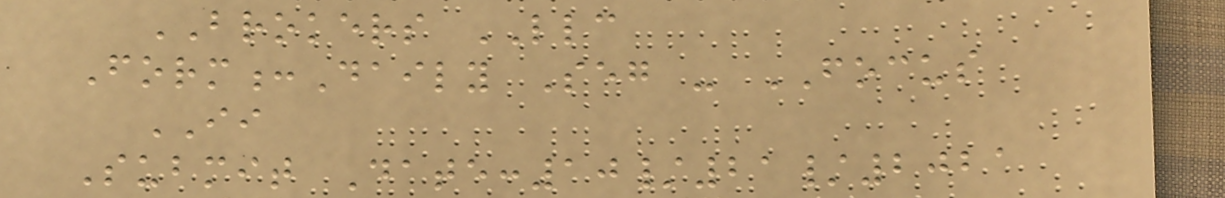BROKERS LLC
Form:Daily Seg - FOCUS
II
Submit Date:10/21/2021
